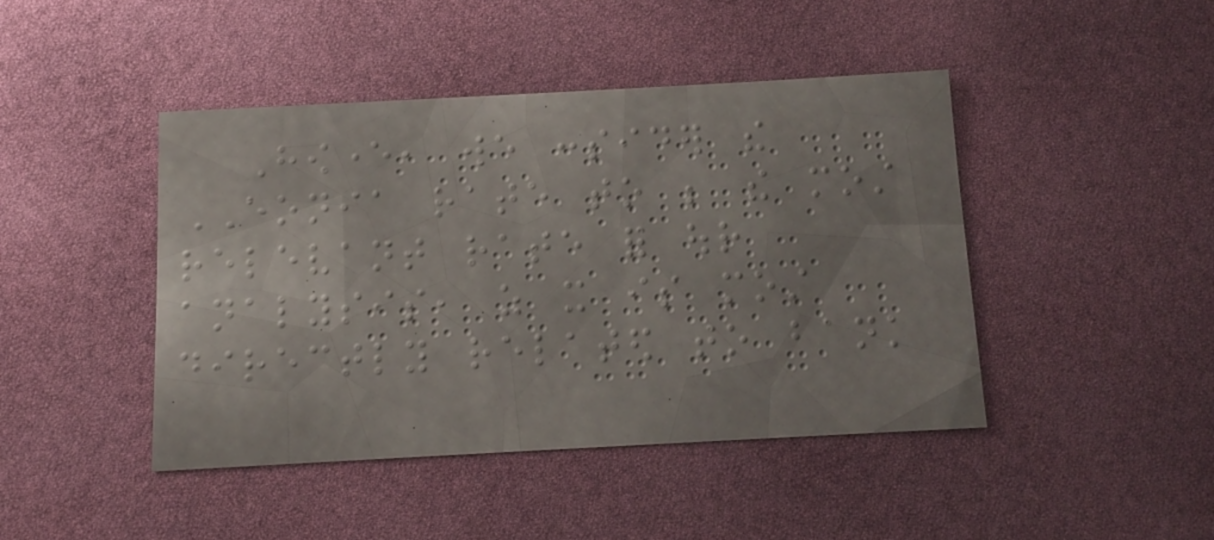However, we consider the
EONIA rate to be the most
relevant rate for our
analysis, as it is most
directly related to bank
